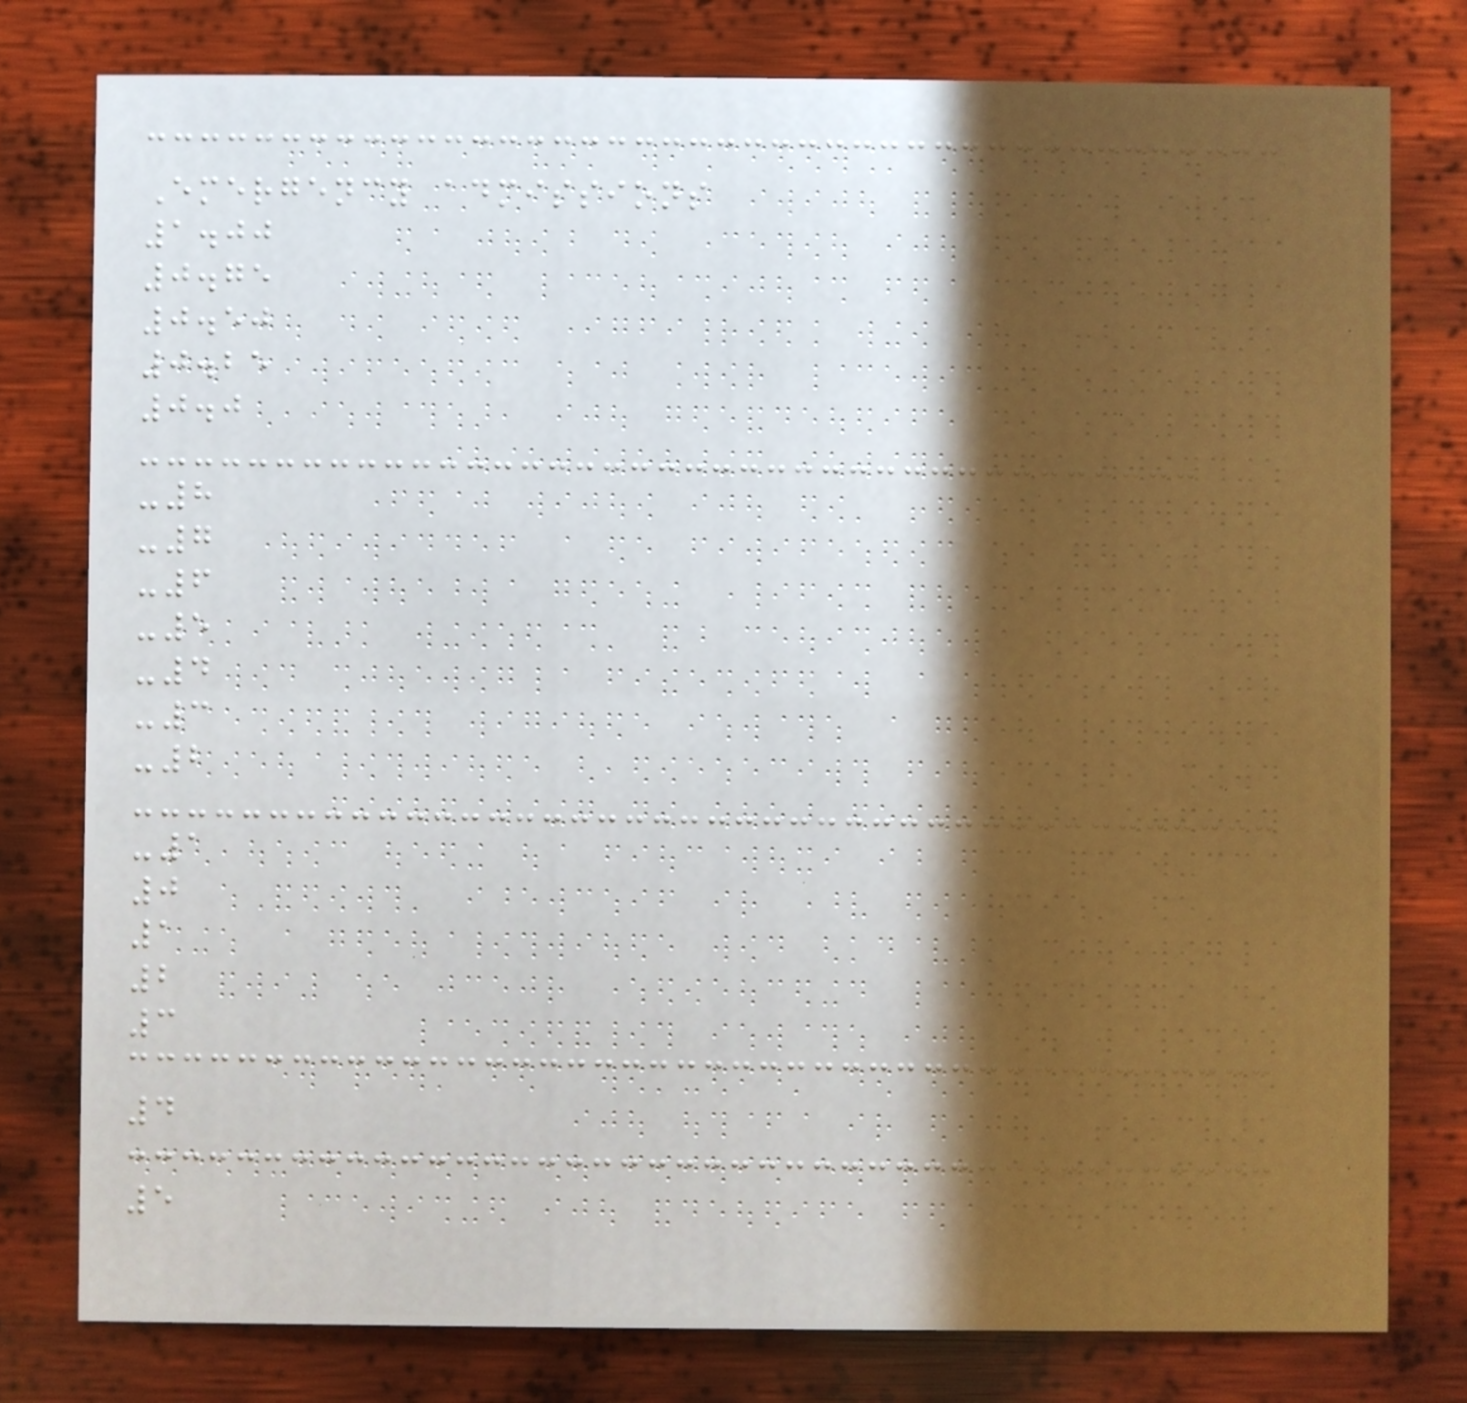Emergency admissions
1.00
0.75
0.50
0.25
0.0
-8
-7
-6
-5
-4
-3
-2
-1
0
1
2
3
4
5
